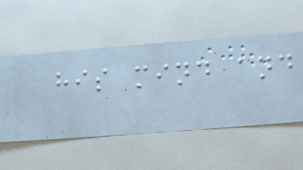his mind and
